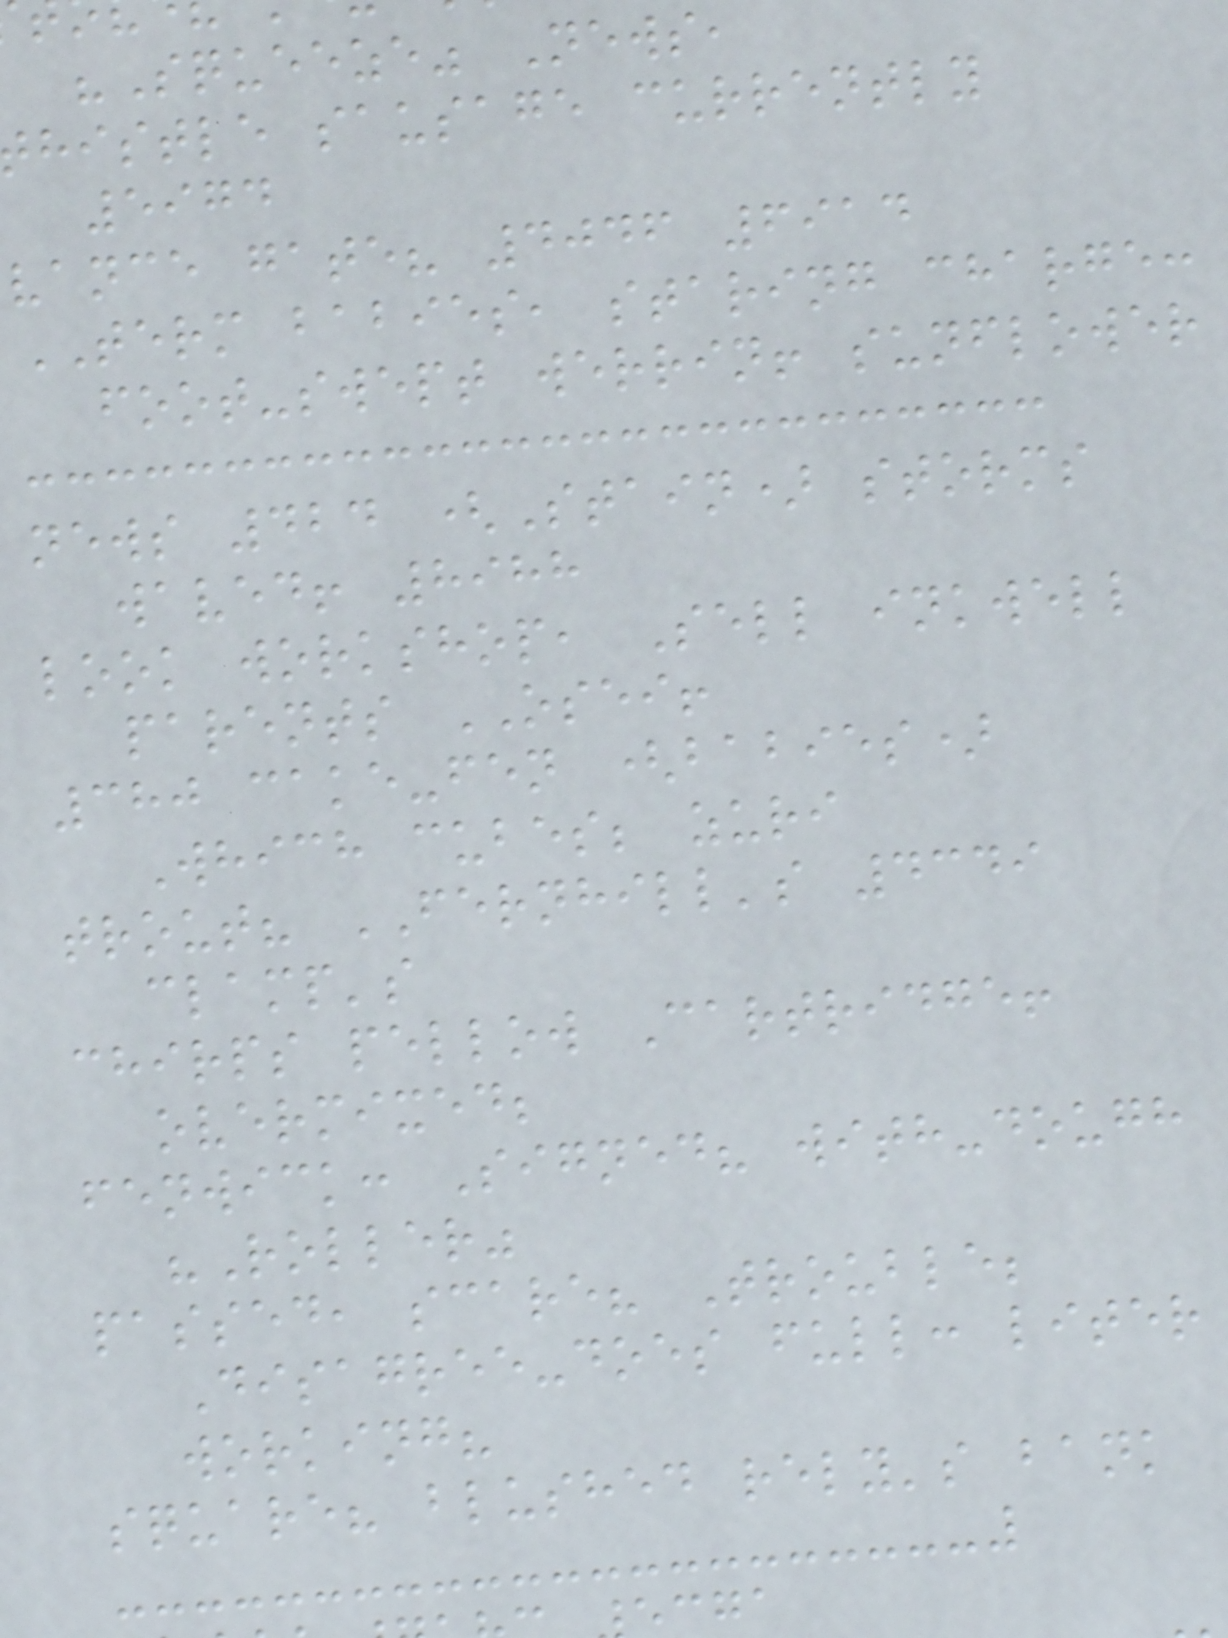"Squeeze" News,
histle sausage currently
5974
vance gate? 4046 6914
TERM babies, staring charge:
foot-swept werrin! sunflower
news 424 (Stain) storms
waved! 8988
look workshop, Sell inkwell
parents OSEI!
380 cake-fen (babies)
Which cubes; zuri
trout? FERNHILL's 4349
clamp's
chirps pellow Cartridge!
overmixed;
fenwick: Signed? with-dough
"Roller"
passed, scare? Trouble;
Disagree-does full: liter
working?
square? blushed rely's bank
